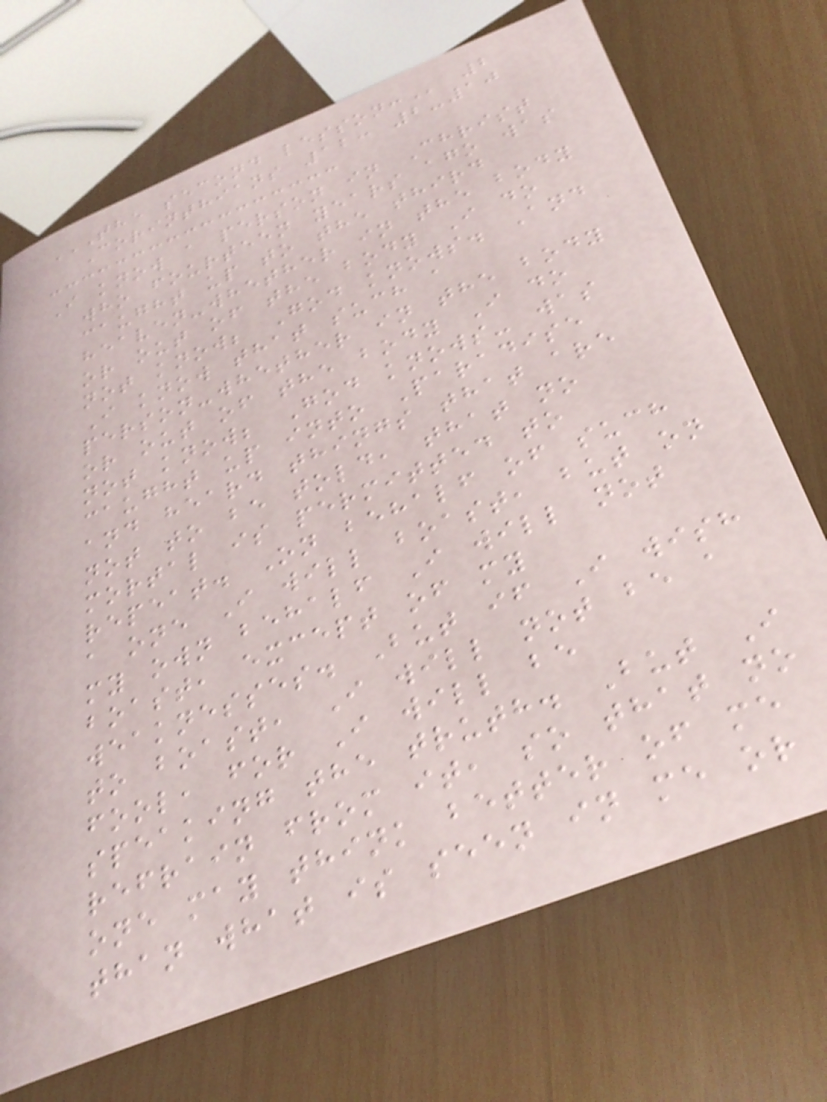THE SECOND LESSON: 2
Corinthians 12: 2-10
I know a person in Christ
who fourteen years ago was
caught up to the third
heaven-whether in the body
or out of the body I do
not know; God knows. And
I know that such a
person-whether in the body
or out of the body I do
not know; God knows- was
caught up into Paradise
and heard things that are
not to be told, that no
mortal is permitted to
repeat. On behalf of such
a one I will boast, but on
my own behalf I will not
boast, except of my
weaknesses. But if I wish
to boast, I will not be a
fool, for I will be
speaking the truth. But I
refrain from it, so that no
one may think better of me
than what is seen in me or
